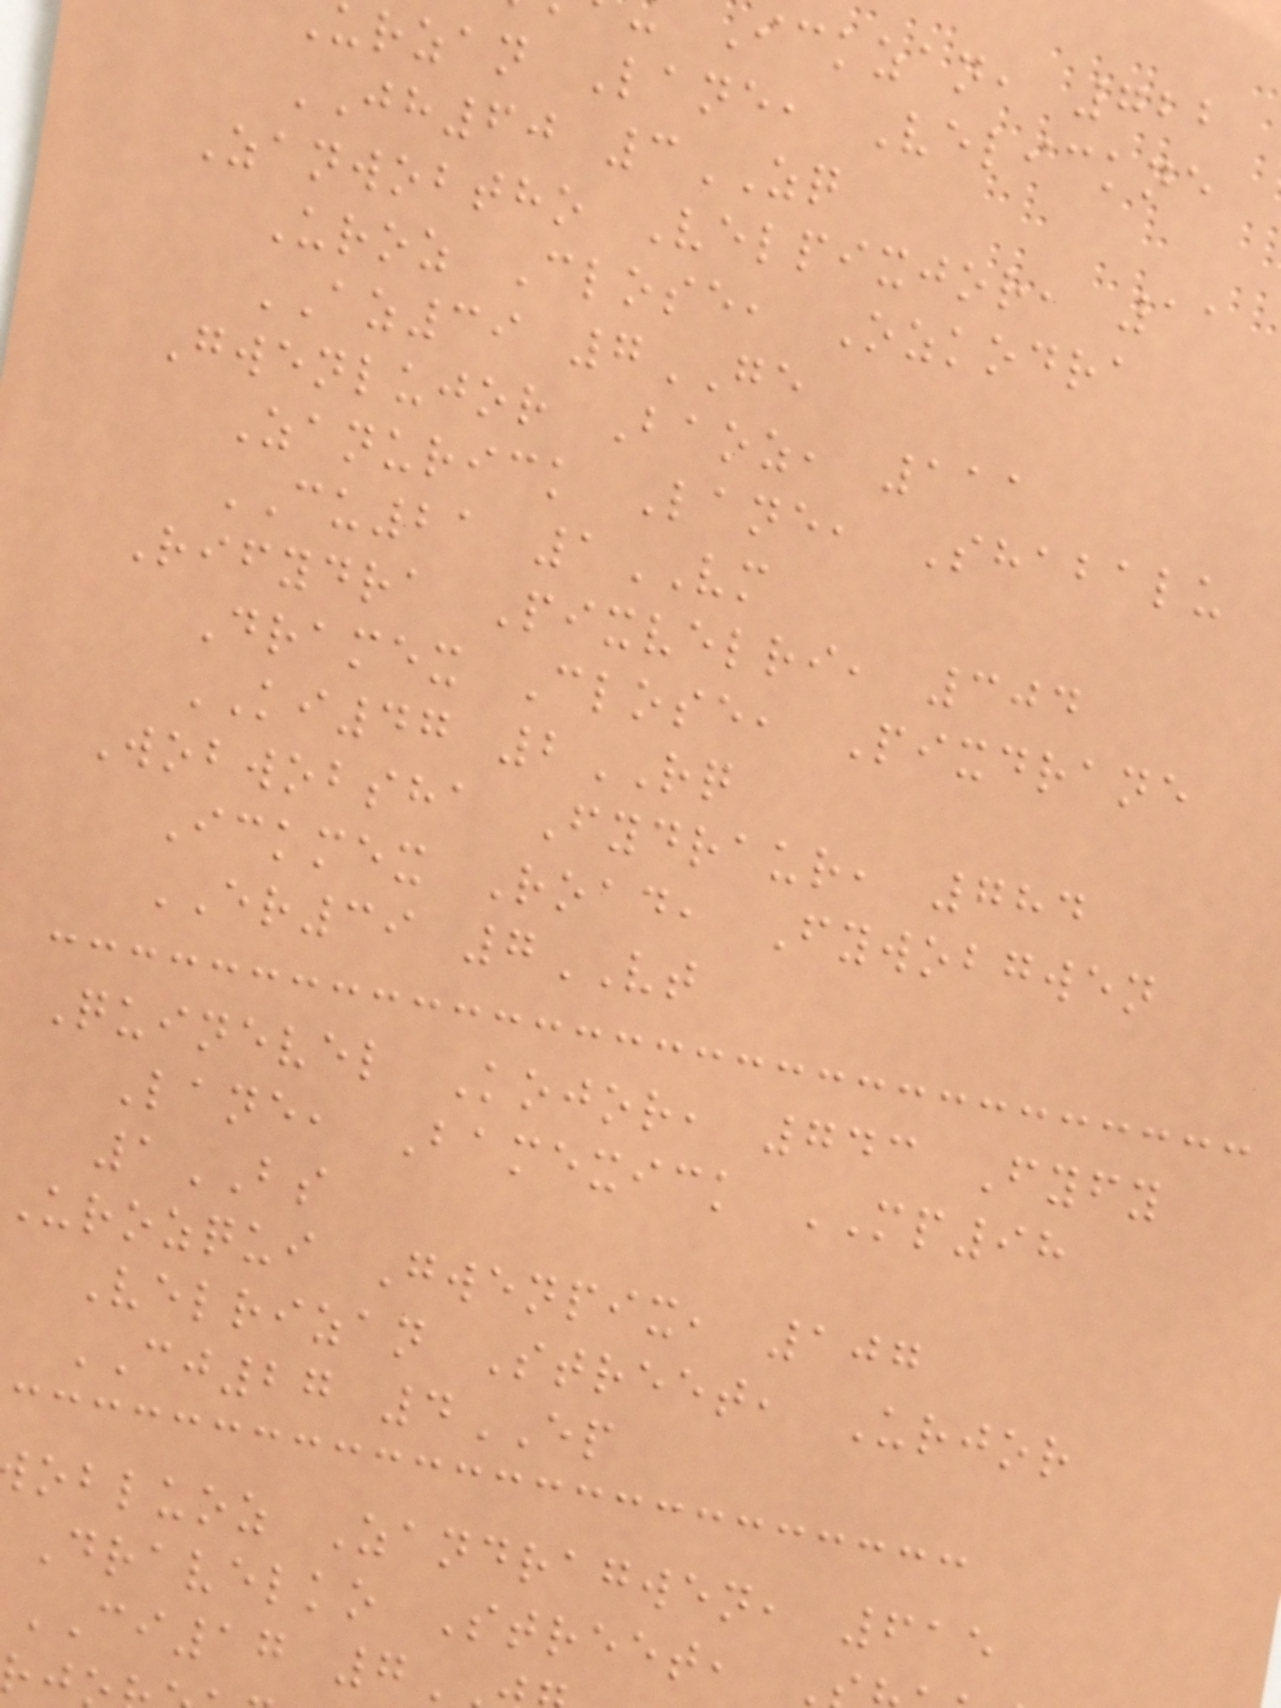Ickzan, 722
urzan Lane, Velickne
JH60 3ZQ
Zanwobtho Velpixjor, 11
Uroz Close, Ozkodra
AZ39 7GE
Gwenlujor Baoz, 111
Zanurick Lane, Shabalu
CU21 1VM
Rifydra Pixvelri, 304
Dramex Close, Pixdrane
KI47 2RQ
Wobwobsha Fydraur, 784
Ickmex Road, Fywobgwen
ER39 7VT
Quinevel Kojor, 743 Fyfy
Lane, Bamexick MP98
1BS
Urozqui Gwenpix, 107
Velrizan Street, Urjor
CJ27 4EP
obluoz Zandragwen, 615
Dravelko Street,
CI17 7
